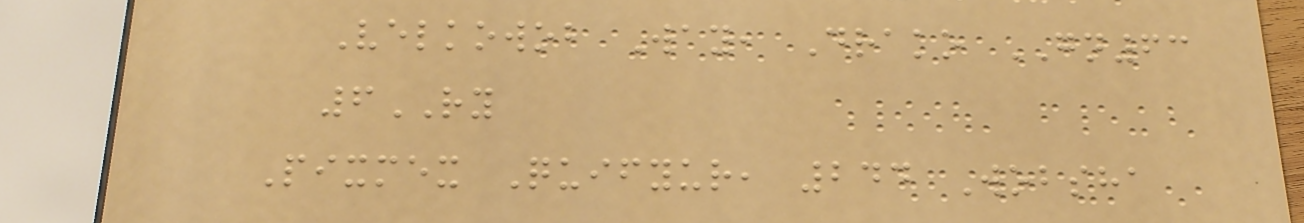Velkowob Way, Drako GN63
6RY
Pixmex Quifyur, 244 Wobsha
